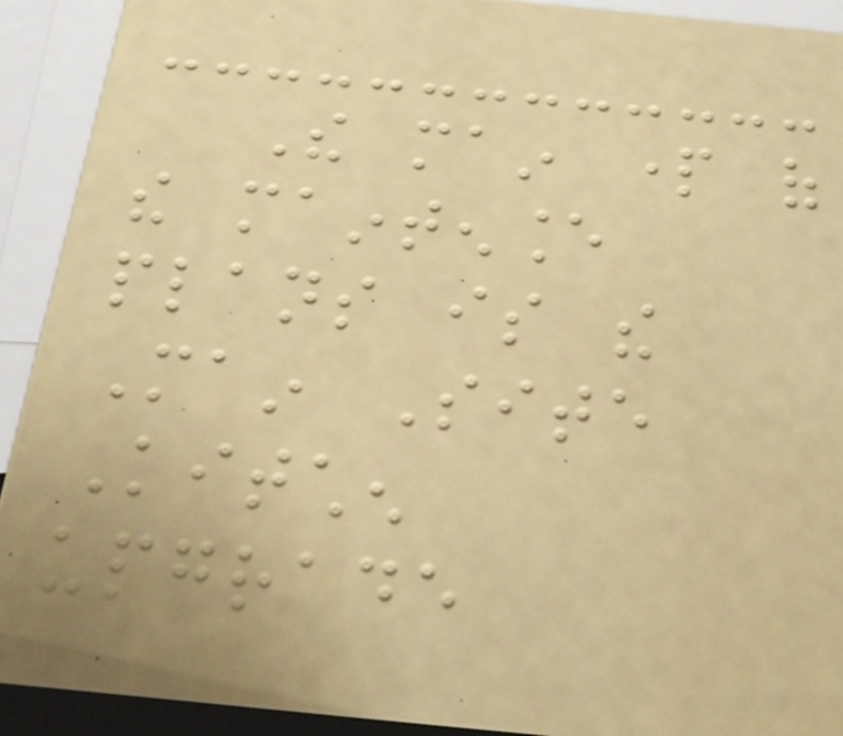The main part of
the maintenance
plans is the
Main Site
Kitchen
upgrade
